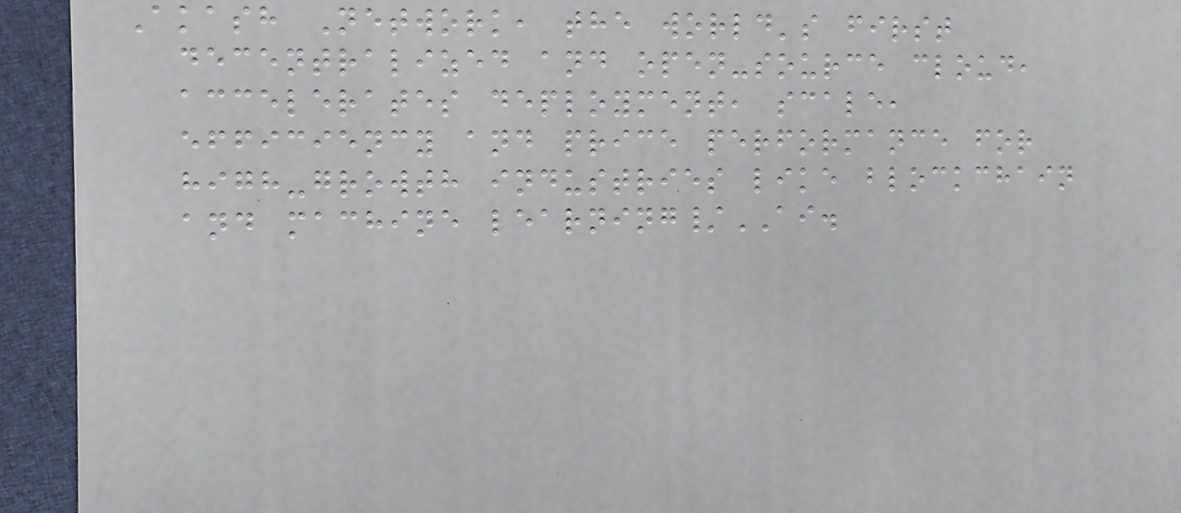Akash Network, the world's first
decentralized and open-source cloud,
accelerates deployment, scale,
efficiency and price performance for
high-growth industries like blockchain
and machine learning/AI.
